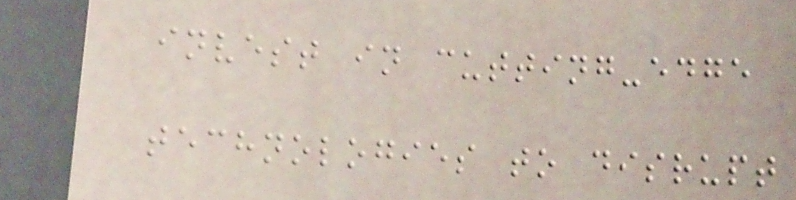invest in cutting-edge
technologies to disrupt
